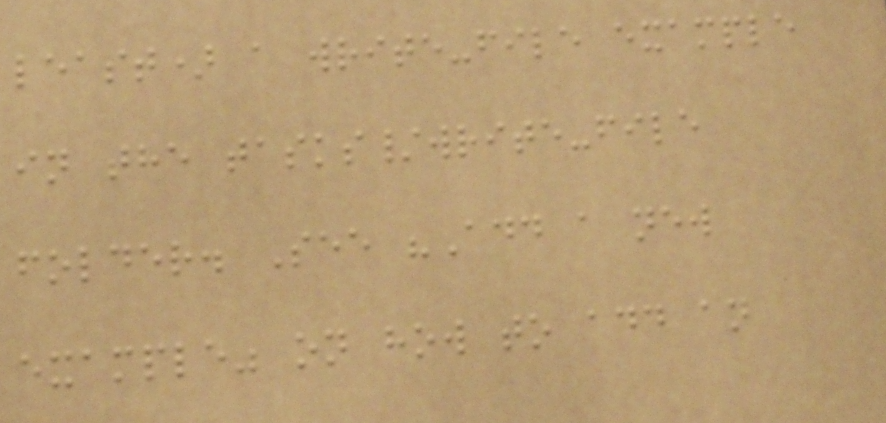least) a write-file example
in the tasks/write-file
folder. See "Add a new
example" on how to add an
